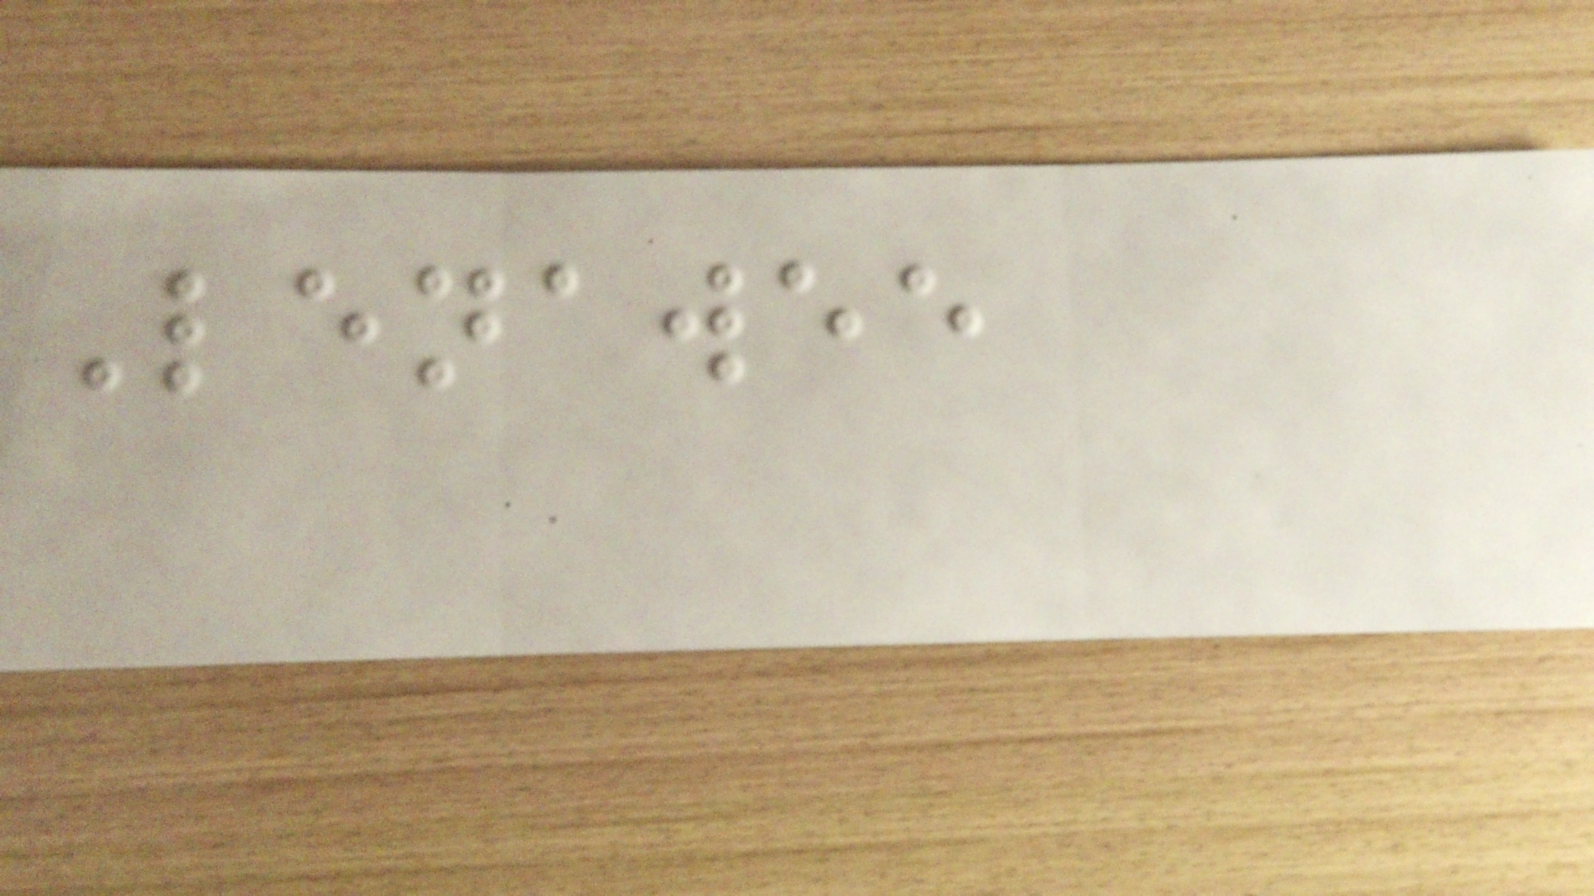Lenawee
